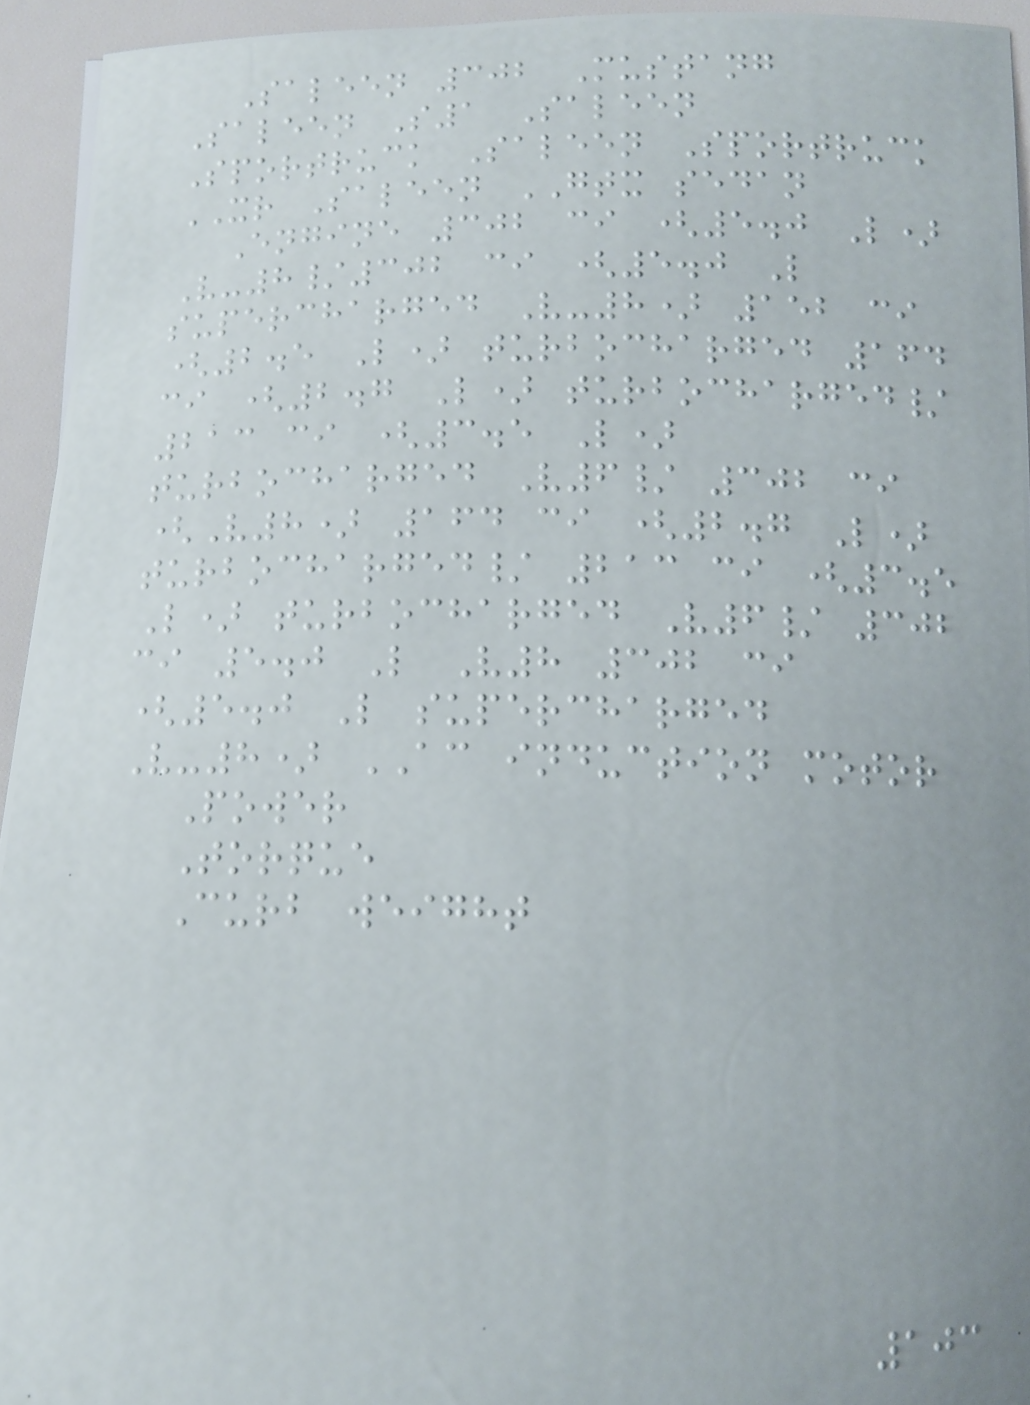Saleen 302 Mustang
Saleen S1 Saleen
Sportruck Saleen Sportruck
XR Saleen GTX sedan
Engine 302 ci (5.0 L)
V-8/302 ci (5.0 L
supercharged V-8) 152 ci
(2.5 L) turbocharged 164
ci (2.7 L) turbocharged/
213 ci (3.5 L)
turbocharged V6/ 302 ci
(V8) 164 ci (2.7 L)
turbocharged/ 213 ci (3.5
L) turbocharged V6/ 302
ci 5.0 L V8 302 ci
(5.0 L supercharged
V-8) AC induction motor
Power
Torque
Curb weight
103
